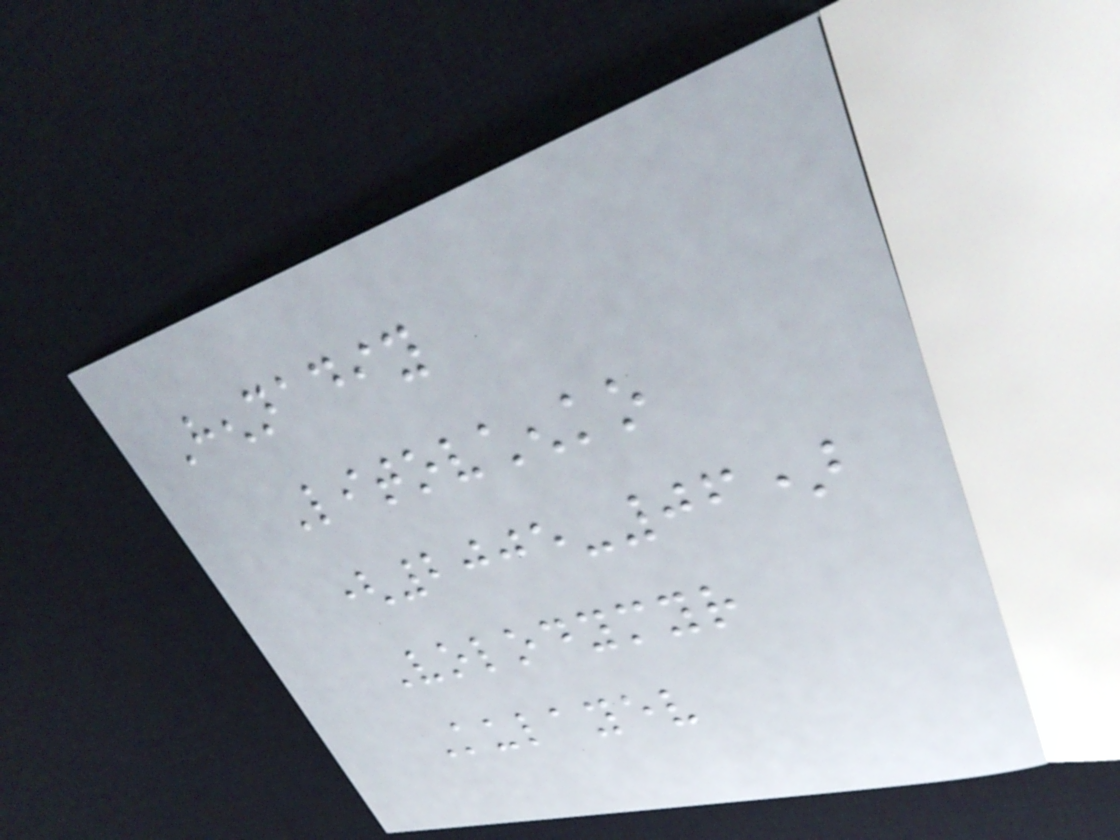Hennadiy
Litovchenko
(2005-06)
Volodymyr
Kulayev
